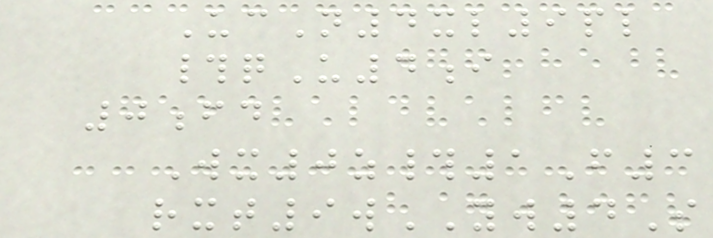UcN4xl9pl
#qU4i
0fd
Wx0z#1F3
rxt9wYW4S
